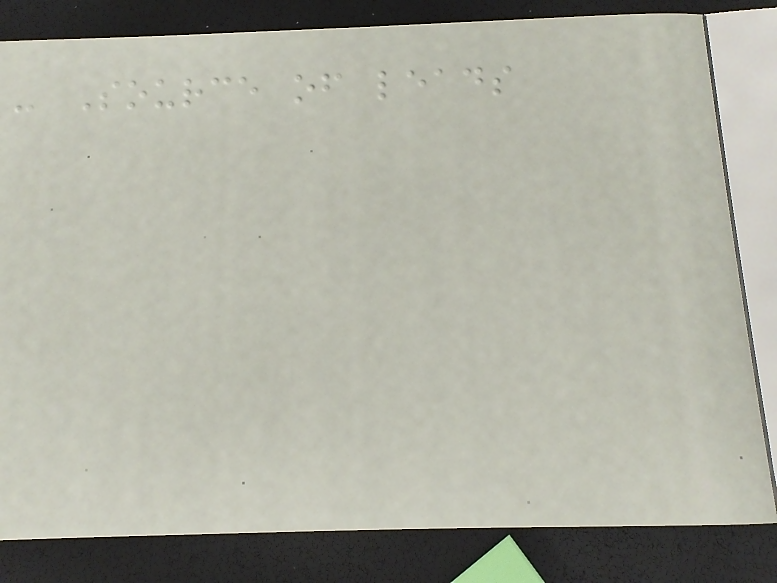- Source of leads
